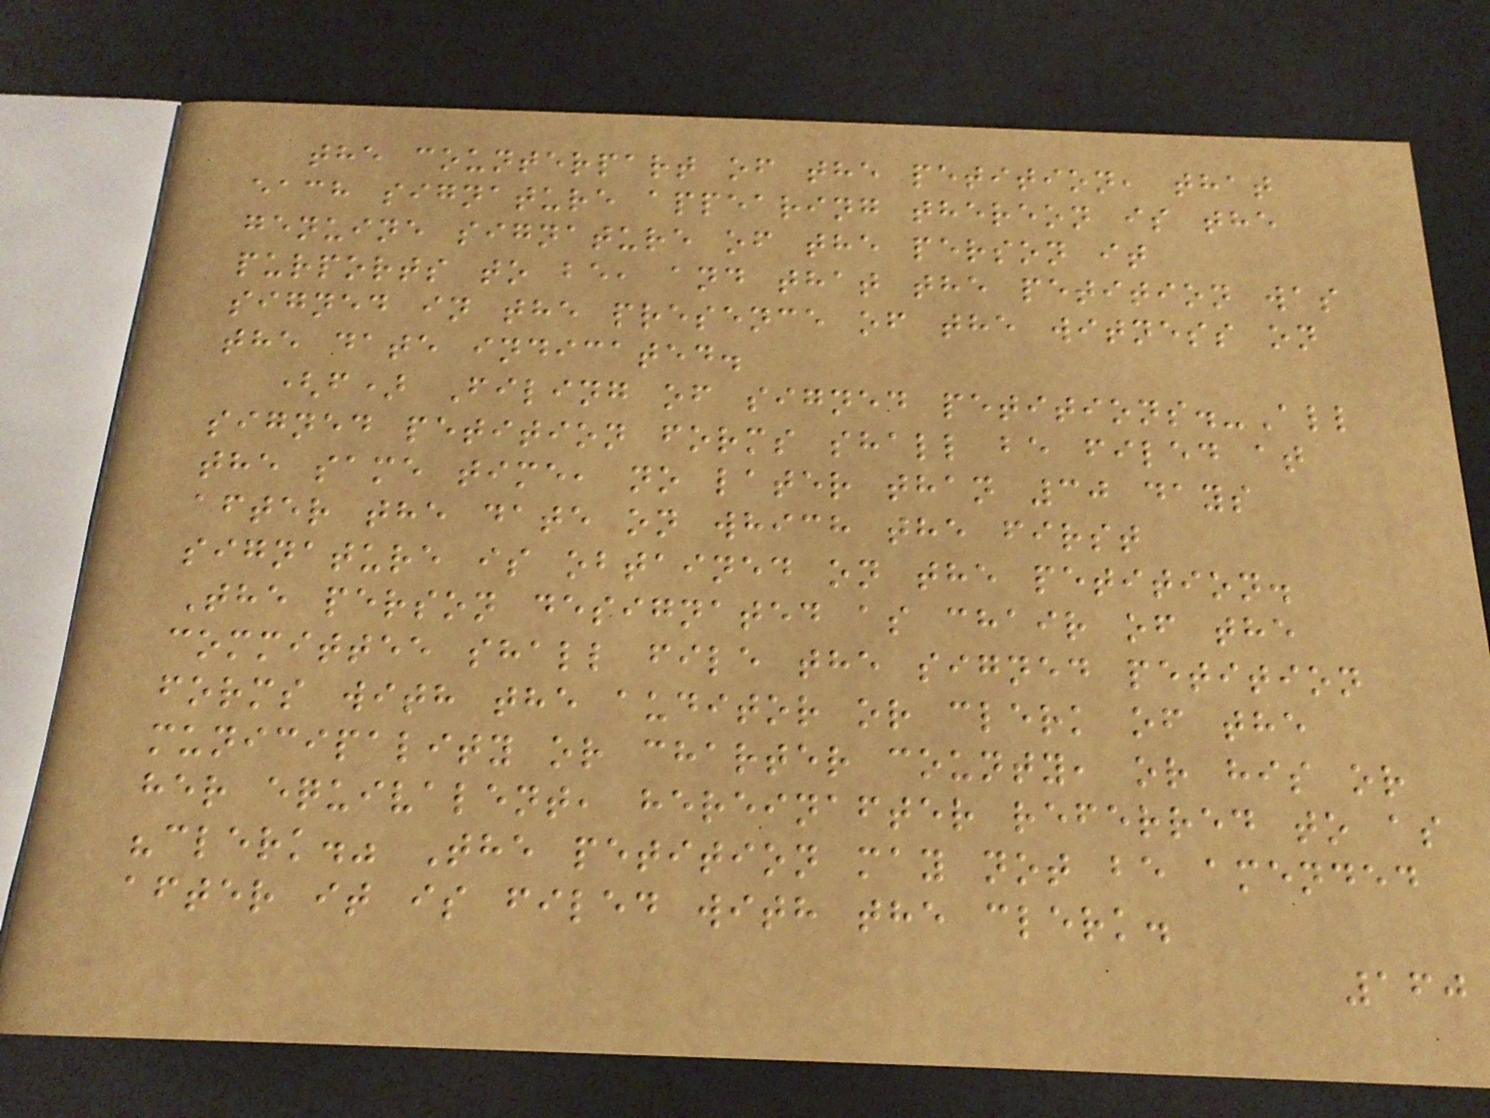the counterpart of the petition, that
each signature appearing thereon is the
genuine signature of the person it
purports to be, and that the petition was
signed in the presence of the witness on
the date indicated.
(f) Filing of signed petitions.-All
signed petition forms shall be filed at
the same time, no later than 30 days
after the date on which the first
signature is obtained on the petition.
The person designated as chair of the
committee shall file the signed petition
forms with the auditor or clerk of the
municipality or charter county, or his or
her equivalent, hereinafter referred to as
"clerk." The petition may not be amended
after it is filed with the clerk.
160
